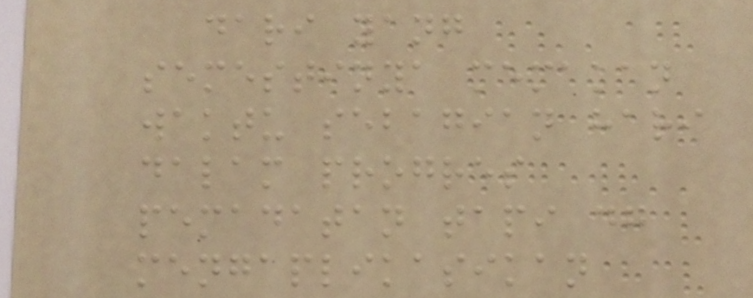dari yang
semestinya memakan
waktu sebagian hari
dalam progres
pemadatan tapi dg
mengaplikasikan
